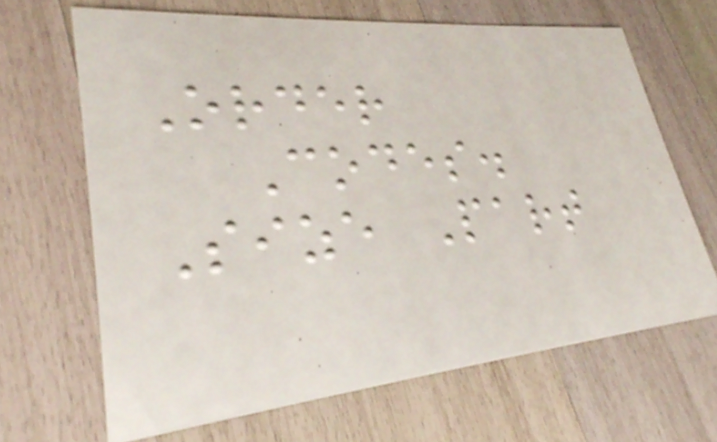Order
Codes.
Size Part
